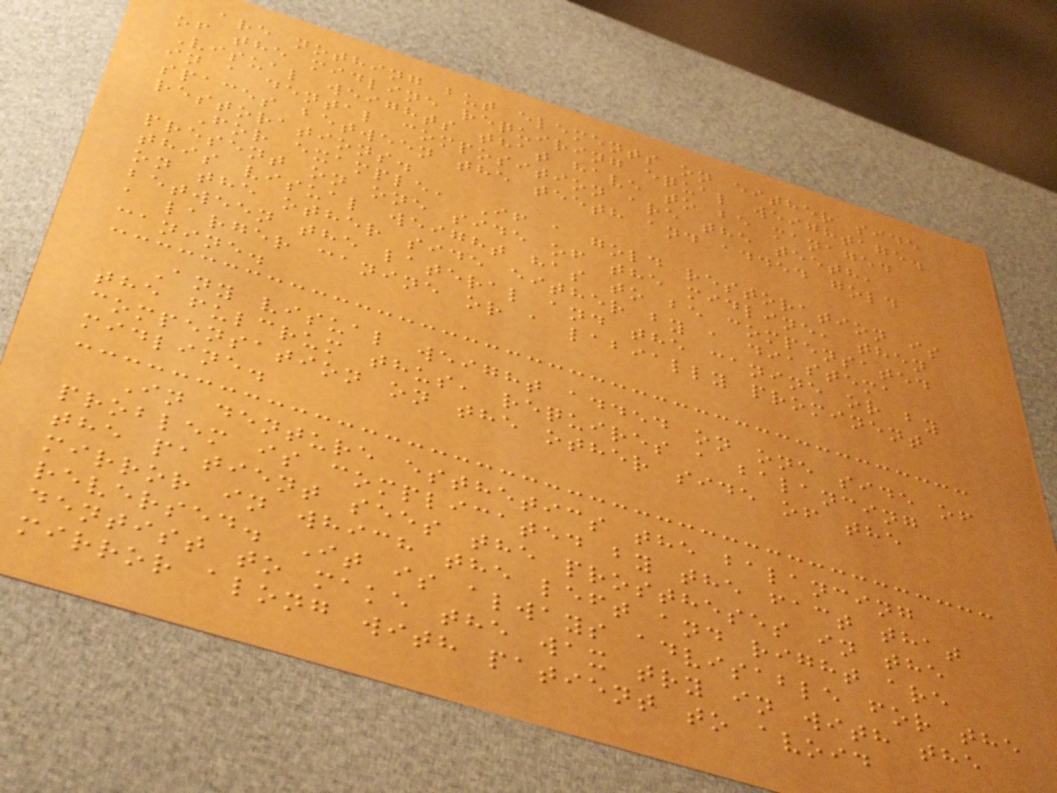are nothing but elements on either side
of the midline requiring equal weightage.
Visual weights that have to be managed
in a dental composition are the teeth,
spaces between the teeth and added gold
restorations.
For example, If a gold restoration is
present on one side of the midline, then
this visual weight has to be compensated
on the other side either by a diastema
between the lateral and the canine or by
a larger canine or a labially prominent
canine.
Any visual weight added on one side of
the fulcrum thus, requires a balancing
compensation on the other side of the
midline.
In denture esthetics the balancing
problem is complicated by the fact that
the patient sees the prostheses in the
mirror in which the left and right are
reversed. It is always advisable for the
dentist to make the wax try in with the
mirror along with patient to avoid
